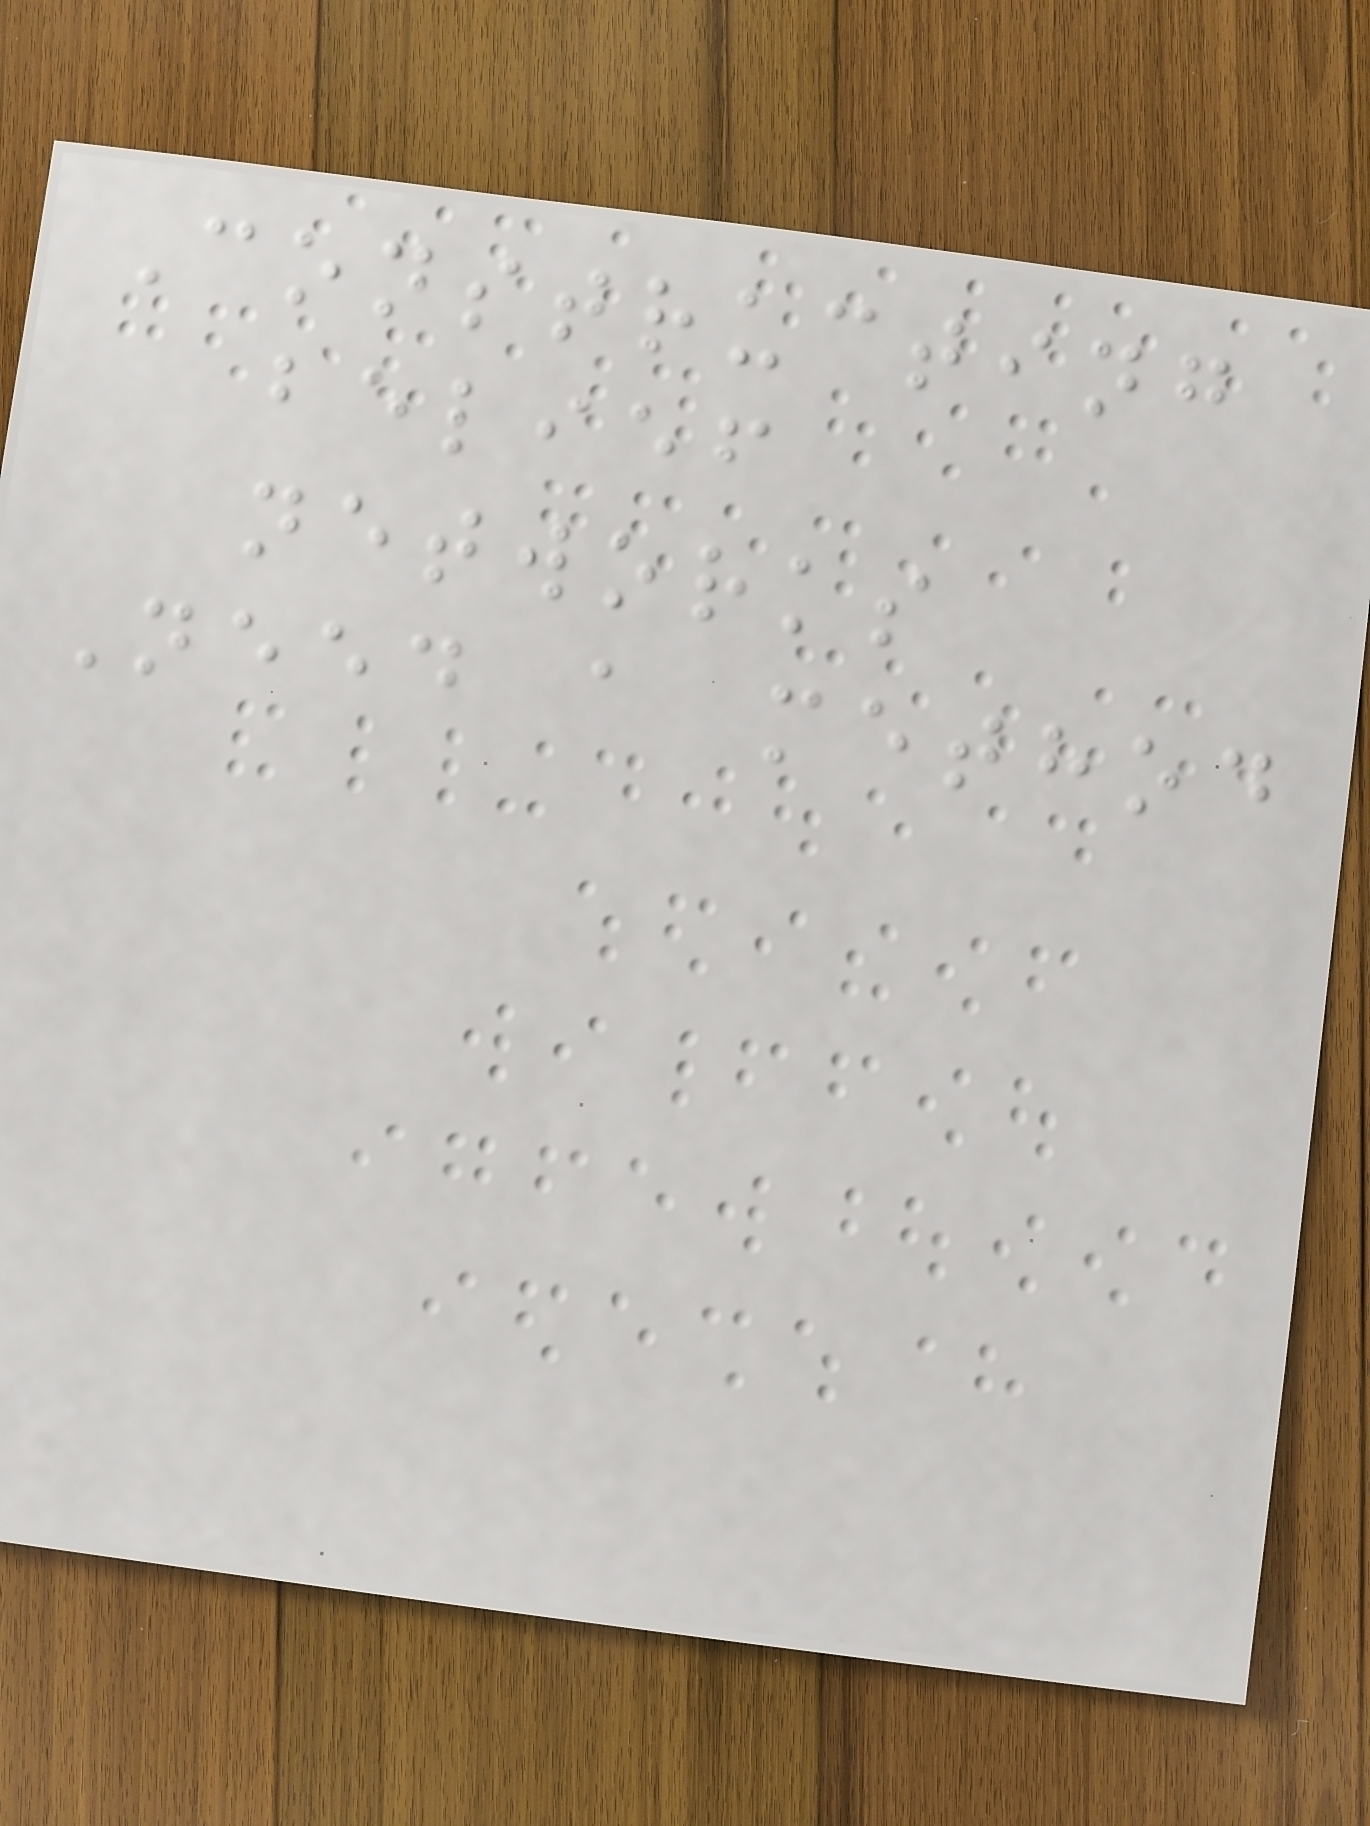Constructing
belief
networks
Need a method
